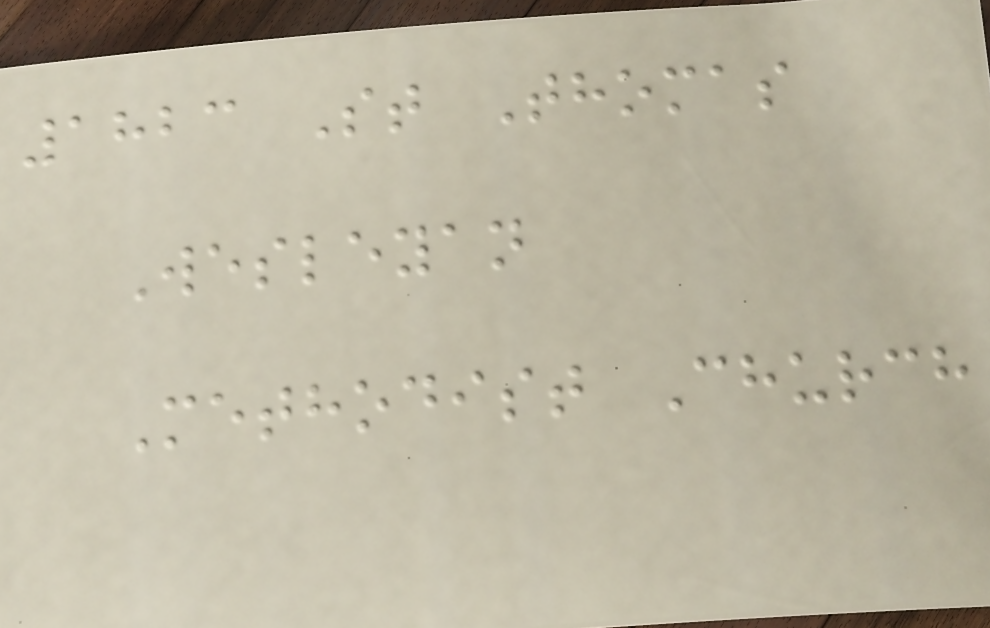1823 St Thomas
Wesleyan
Methodist Church
